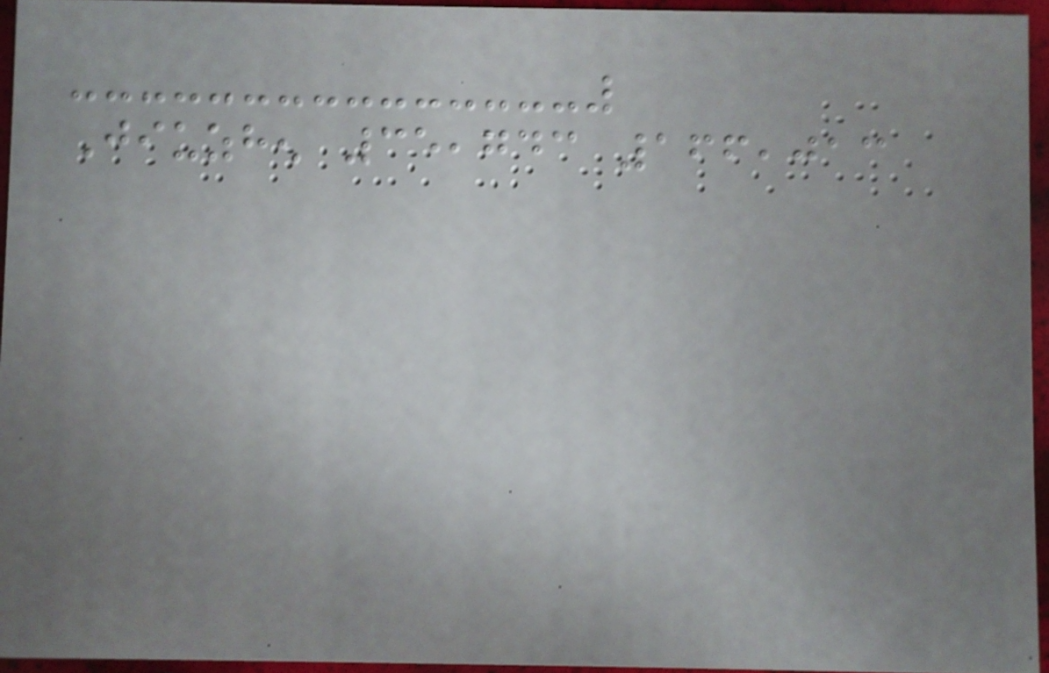Jiuzhen 35,743 166,013
